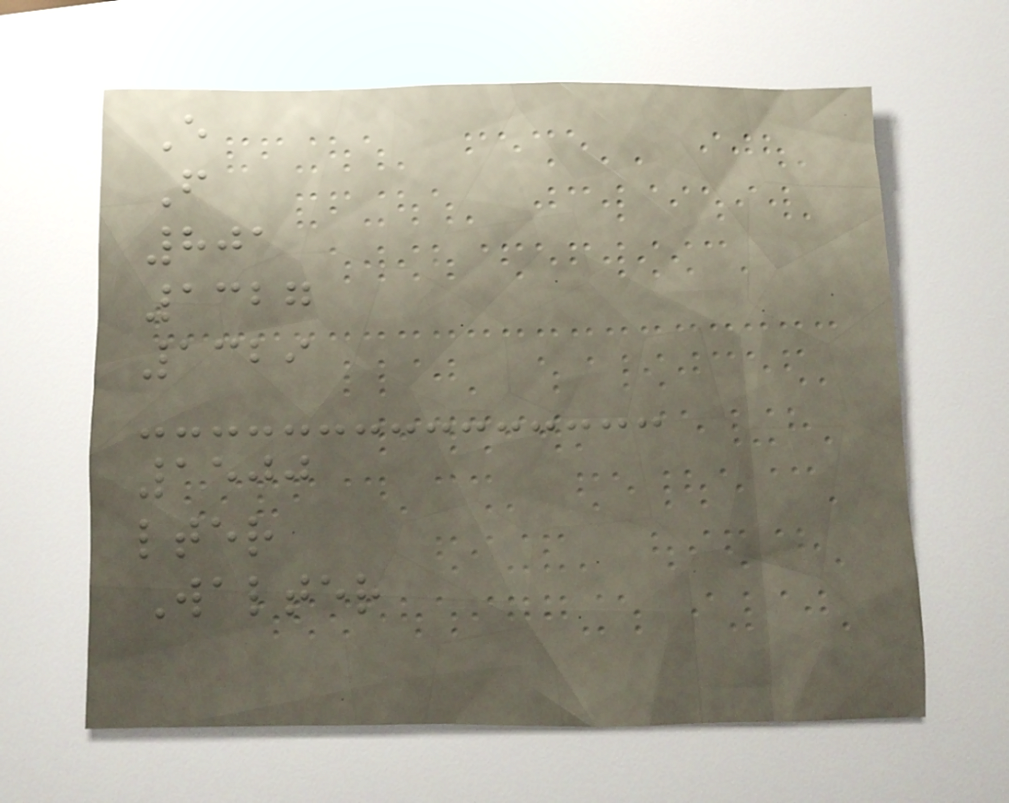E
F
801
1327
1329
1500
lter
Walter
